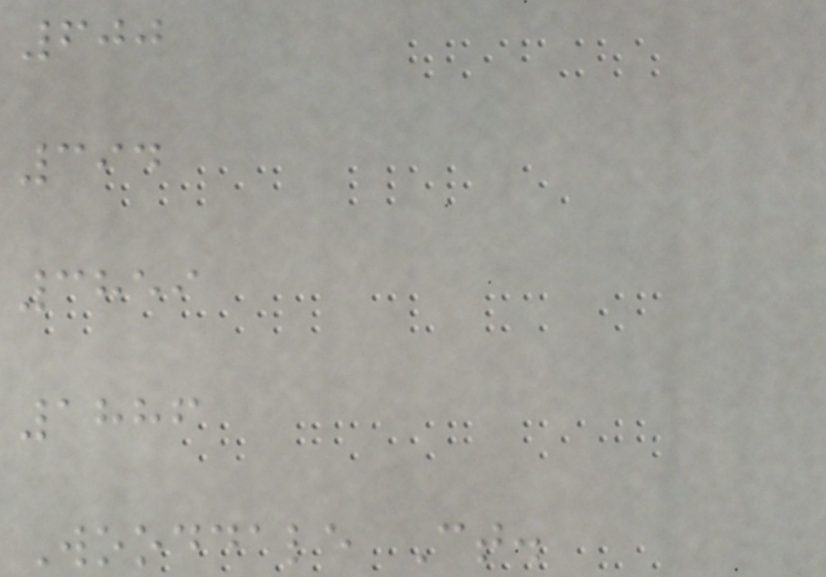600
394
3859
1886
Wooddale Ct.
